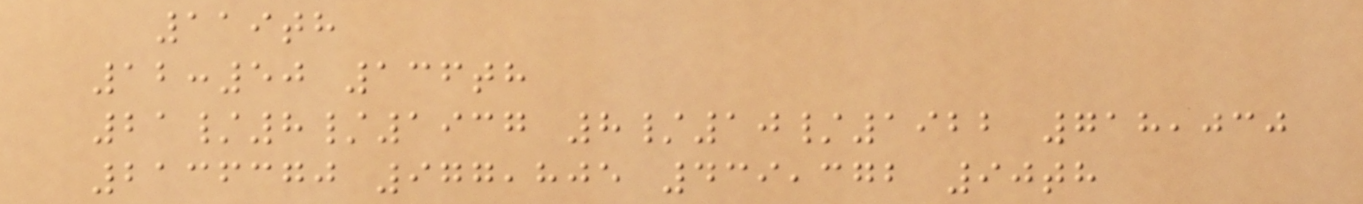119th
12:50 136th
21/8/1937 8/10/1922 718,030
2136370 977,805 439,372 90th
